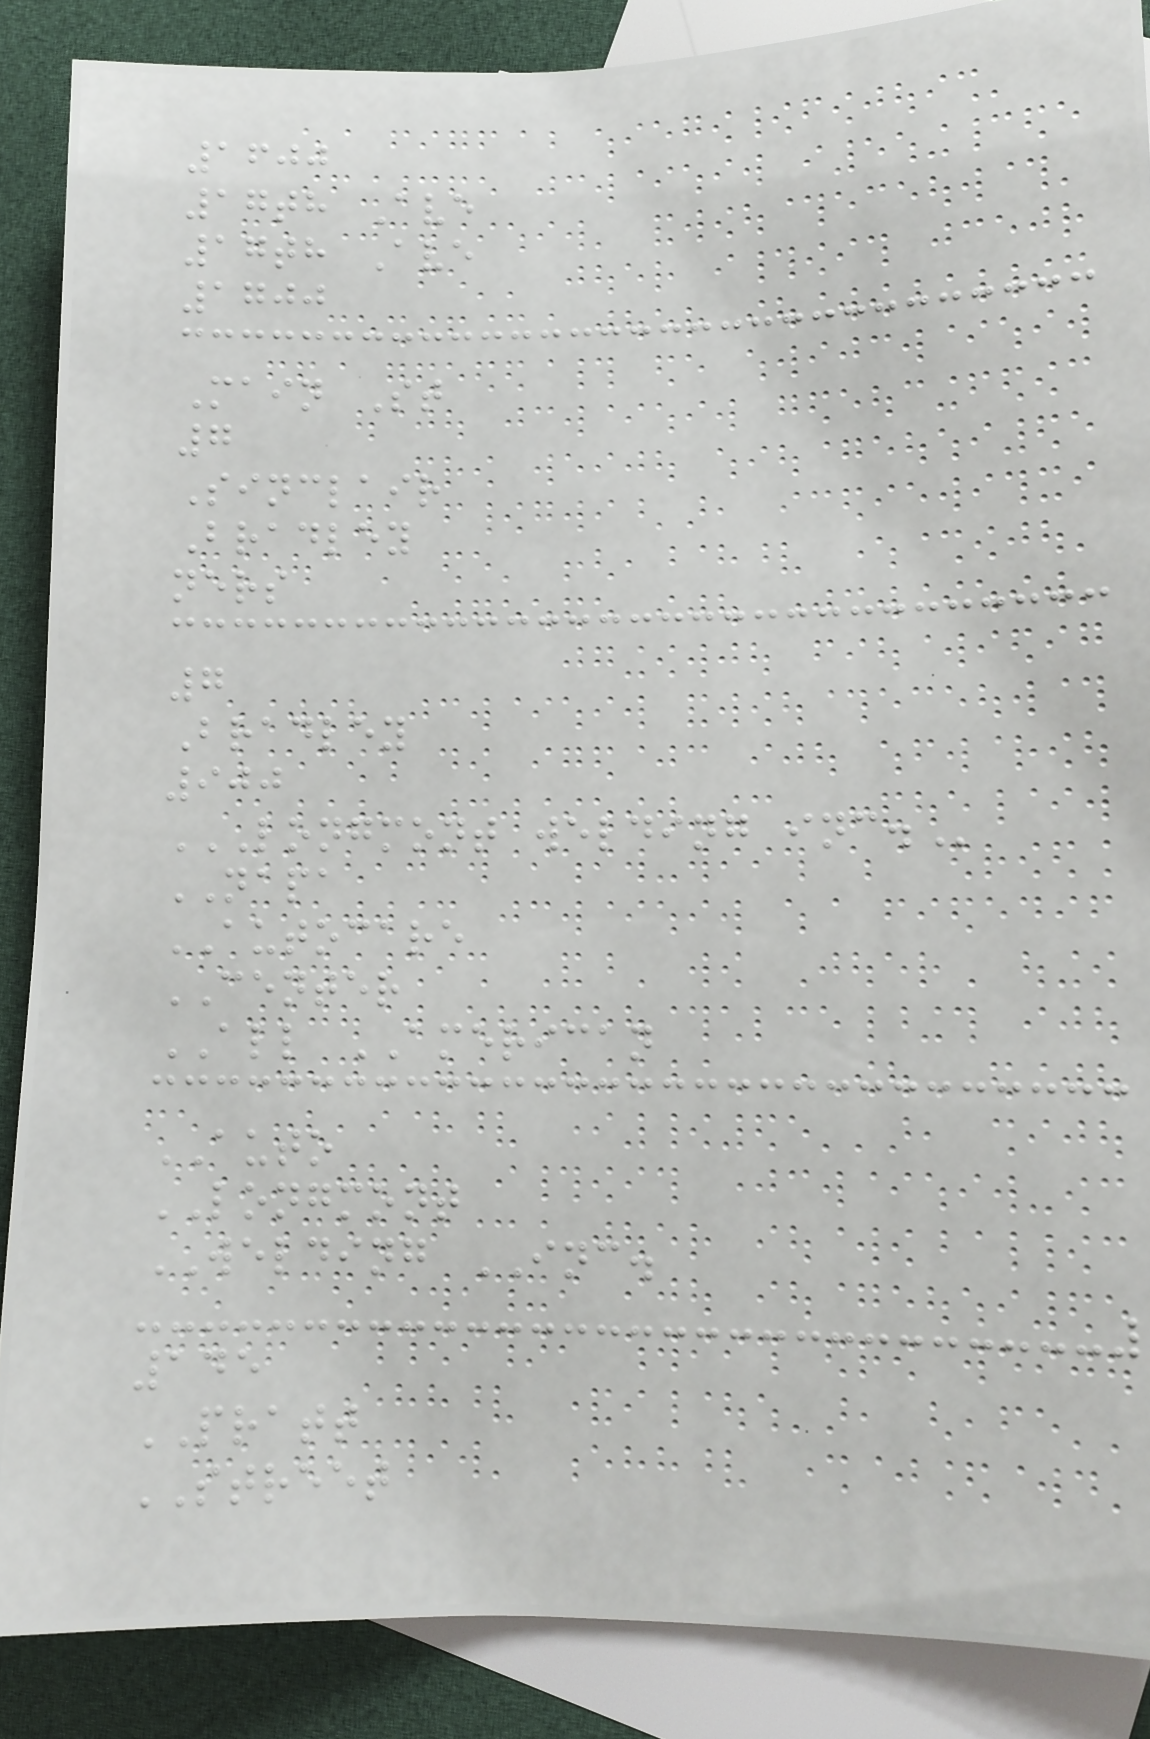1600
17th Ave
17th Ave
1700
Main St
7
Sinclair
Bradley
ners
7
Bradley
900
LONGMONT WELDING INC.
NAPA
AUTOCARE
CENTER
ALL AMERICAN
AUTO
LONGMONT
WELDING INC.
145
PRATT
STREET
